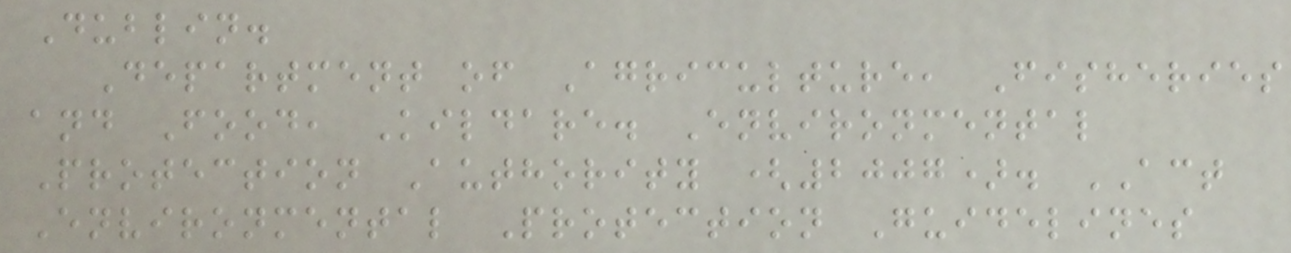Dublin.
Department of Agriculture, Fisheries
and Food, Kildare. Environmental
Protection Authority (2007). ACT
Environmental Protection Guidelines
